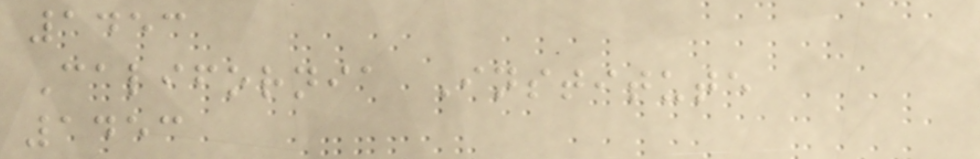1453
California Institute
1453
